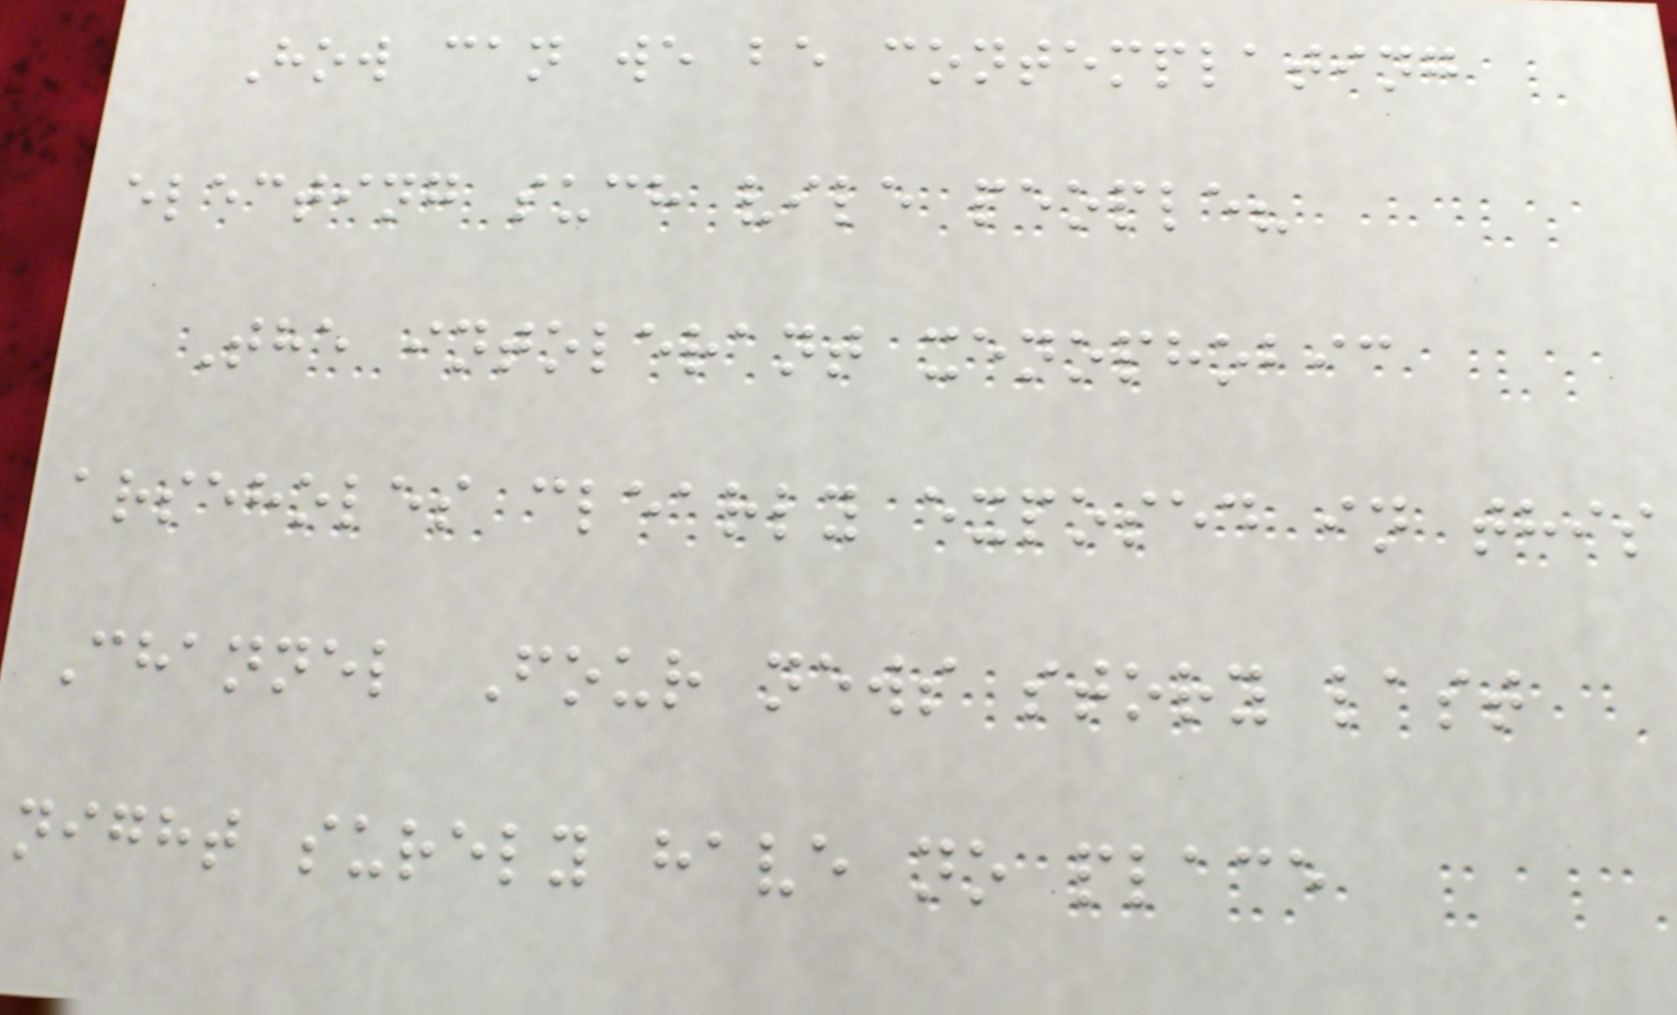How can we be contemplating
electing such vile people?
The intolerant xenophobic
arseholes clearly exposed in this
Channel Four news story last
night surely have no place
